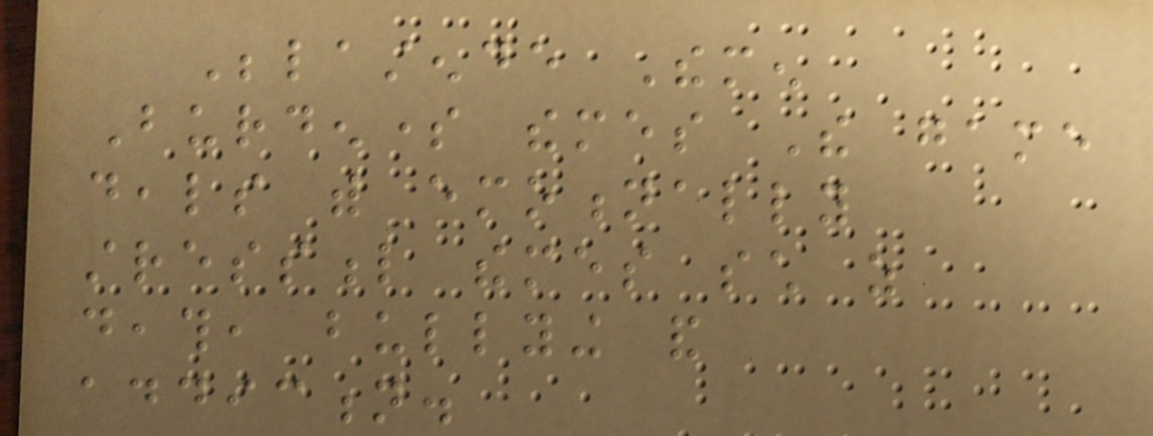Belastende Themen
Burdensome themes The game
deals with emotionally
stressful themes such as
death, bullying and
addiction.
